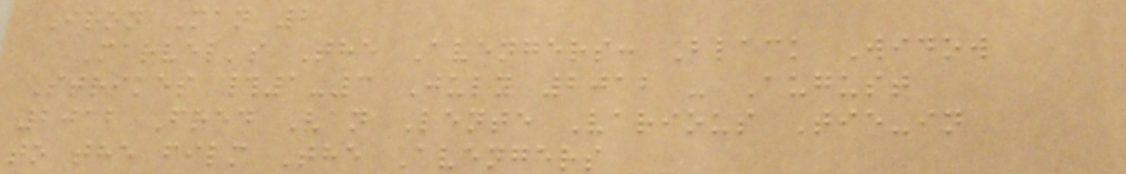Iron Man 2
Marvel's The Avengers: Black Widow
Strikes #1-3 July 2012 - August
2012 Fred Van Lente Various Tie-in
to the film The Avengers
